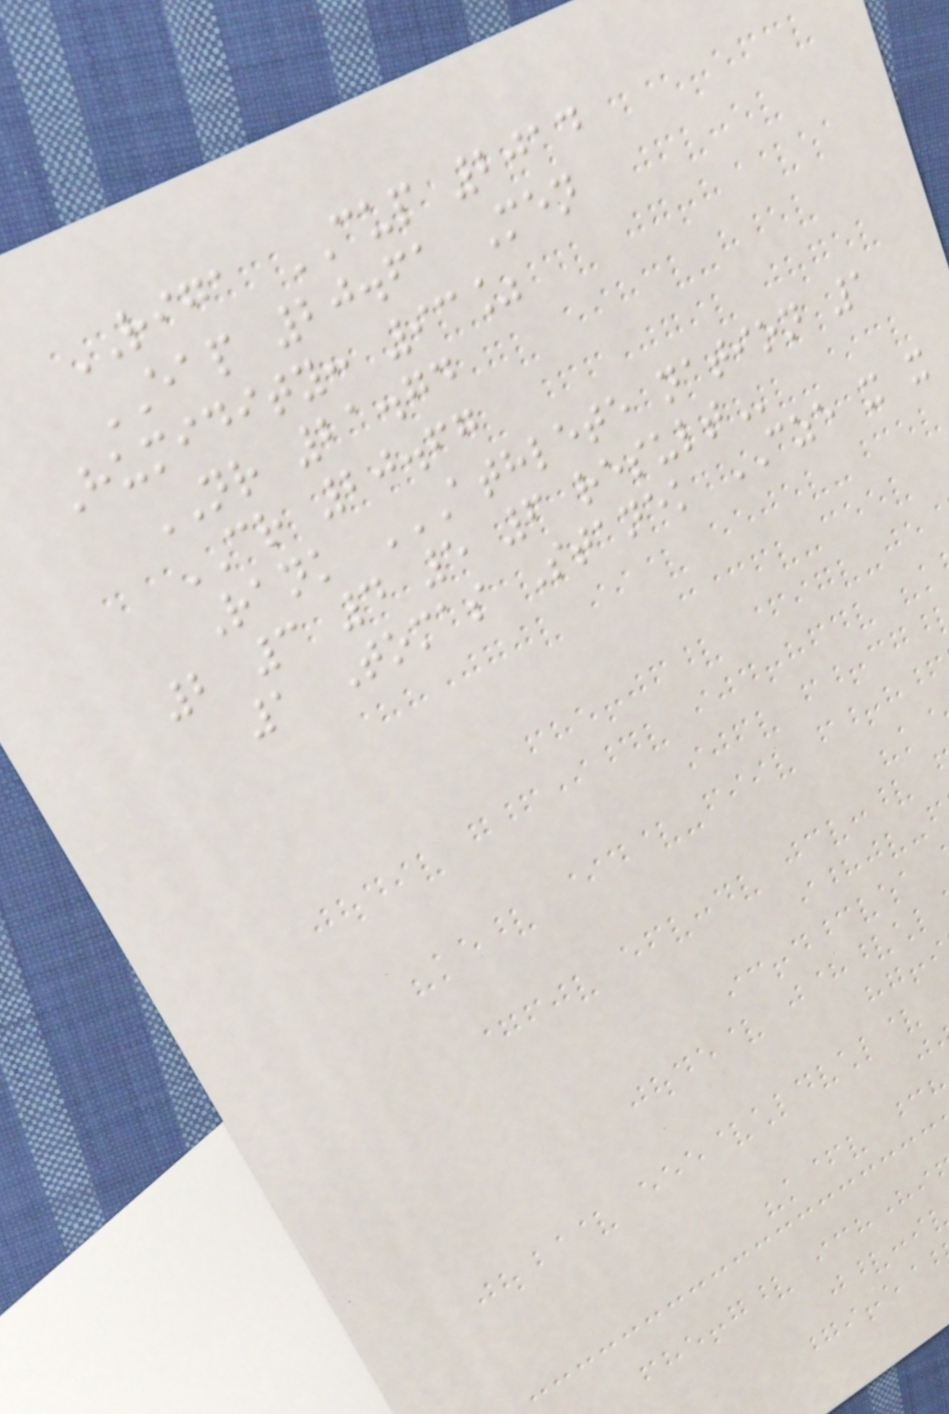RIGA CUP 2014
EAP 20.61 Men
Humidity: 93%
NR 21.74
CR 20.67
Rank ATHLETE NATION 1
2 3 4 5 6 RESULT
1 Tomas Stanek CZE x x
